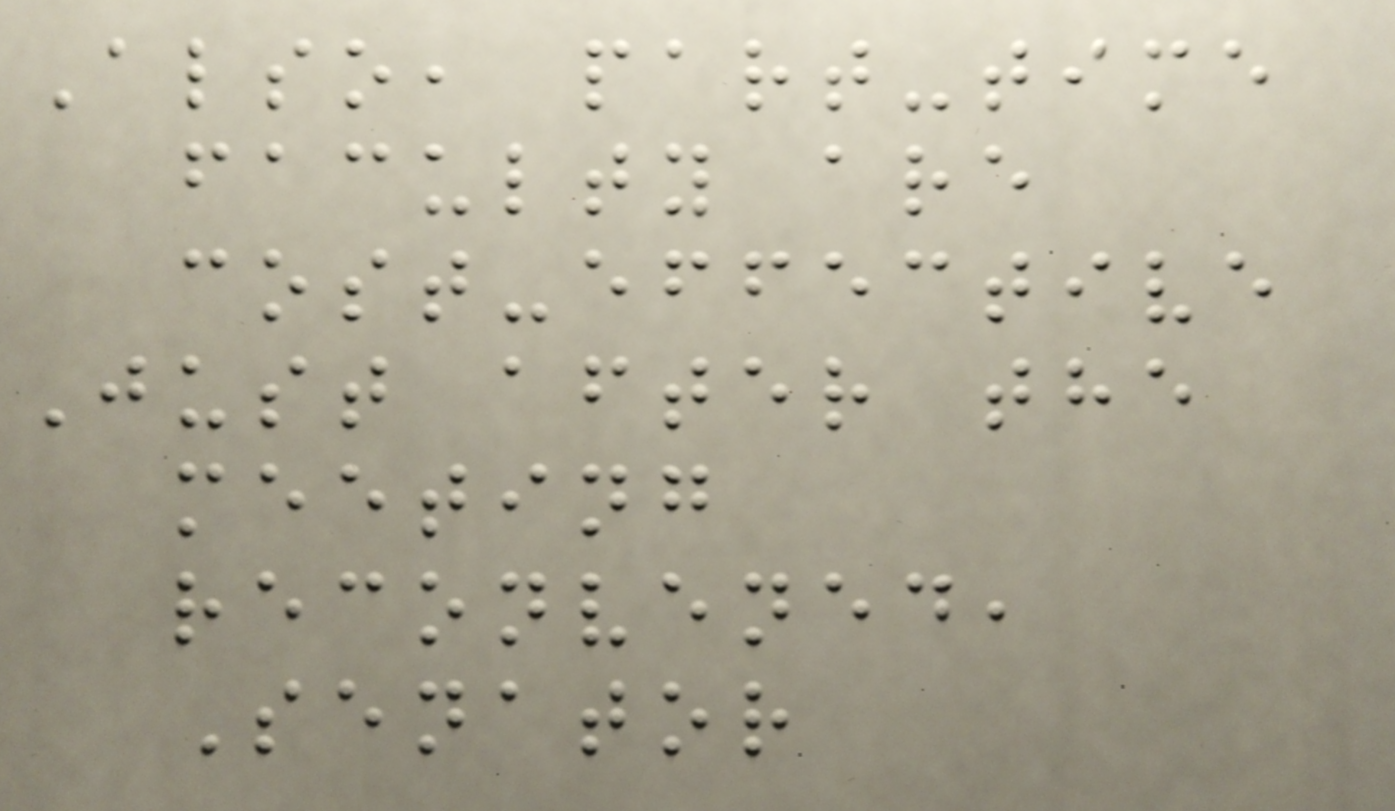Also, part-time
faculty are
cost-effective
Just after the
meeting
reconvened,
Senator
